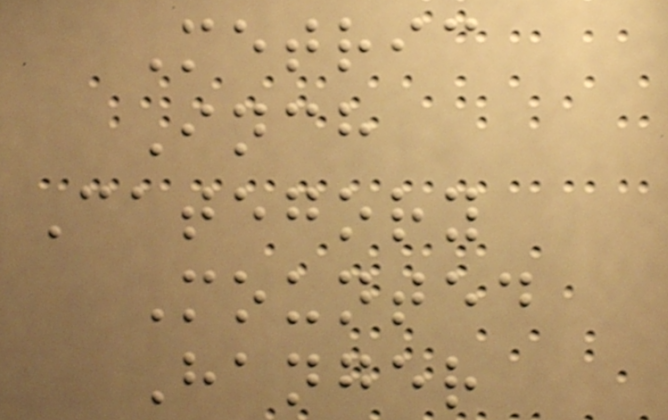Metric
Inch
Category
Mounted
Hanger
